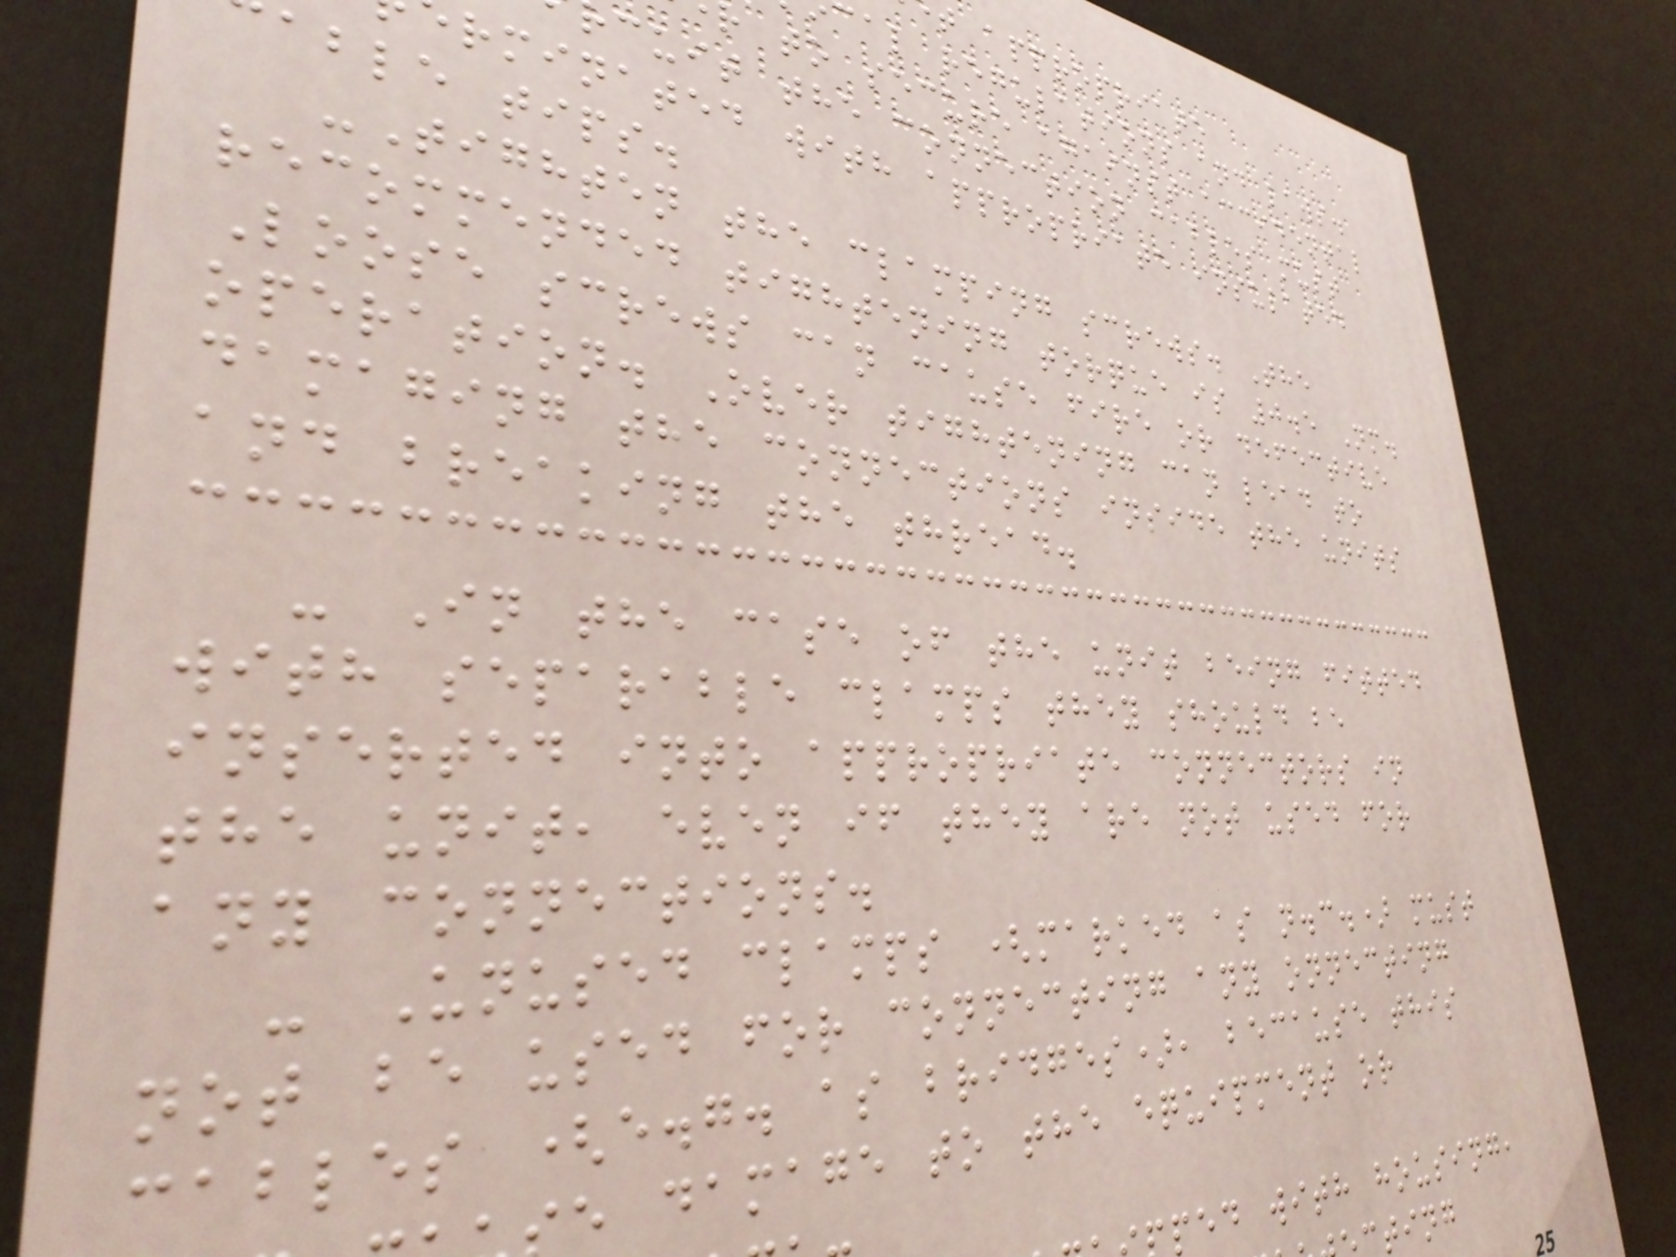t appropriate
cal regulations and laws.
to secure against accidental
cuit the connection cables must
rminated with appropriate insulated
able tips.
-Tighten the clamping screws. The
recommended tightening torque is 0.5 Nm.
Loose screws can cause fire or defective
operation. Over tightening can lead to
damaging the connections inside the units
and breaking the thread.
- In the case of the unit being fitted
with separable clamps they should be
inserted into appropriate connectors in
the unit, even if they are not used for
any connections.
- Unused clamps (marked as n.c.) must
not be used for connecting any onnecting
cables (e.g. as bridges), because this
e damage to the equipment or
ped with housing,
